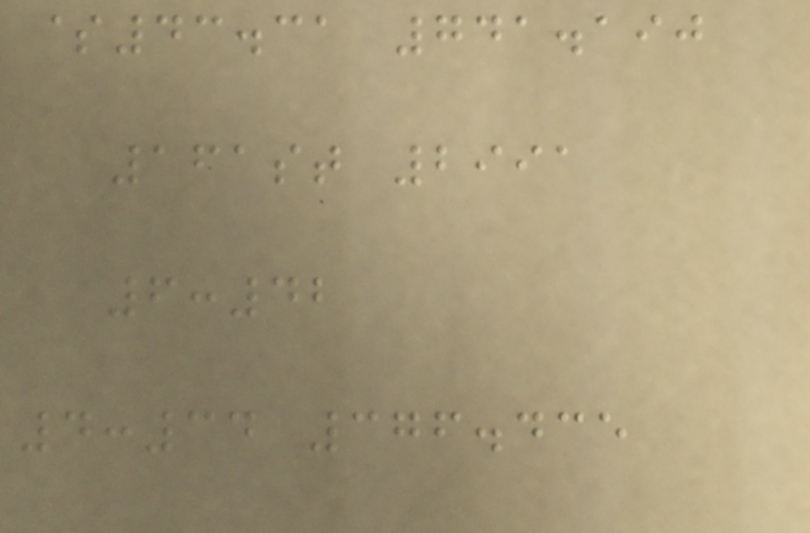$43.31 741.190
161st 2991
6:42
4:34 376.435
